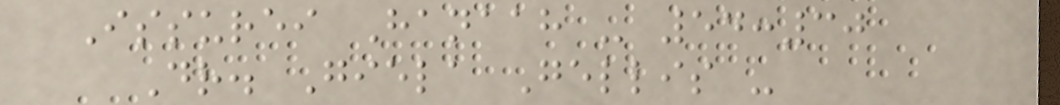Issurei Hanaah - 54:30
Dr. Giela Gellis -
